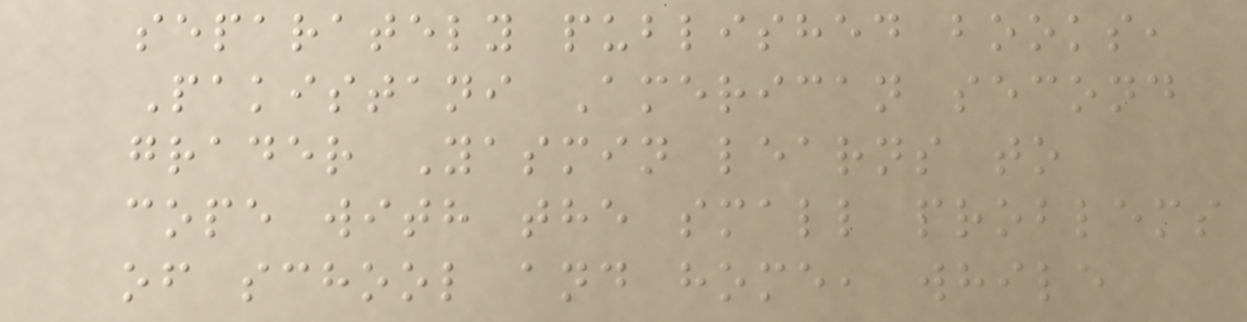separately published books,
Pakistani American second
grader Yasmin learns to
cope with the small problems
of school and home, while
